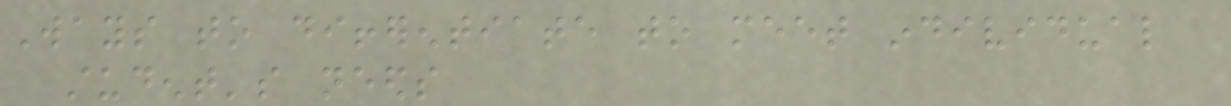Ways to differentiate to meet individual
student's needs
